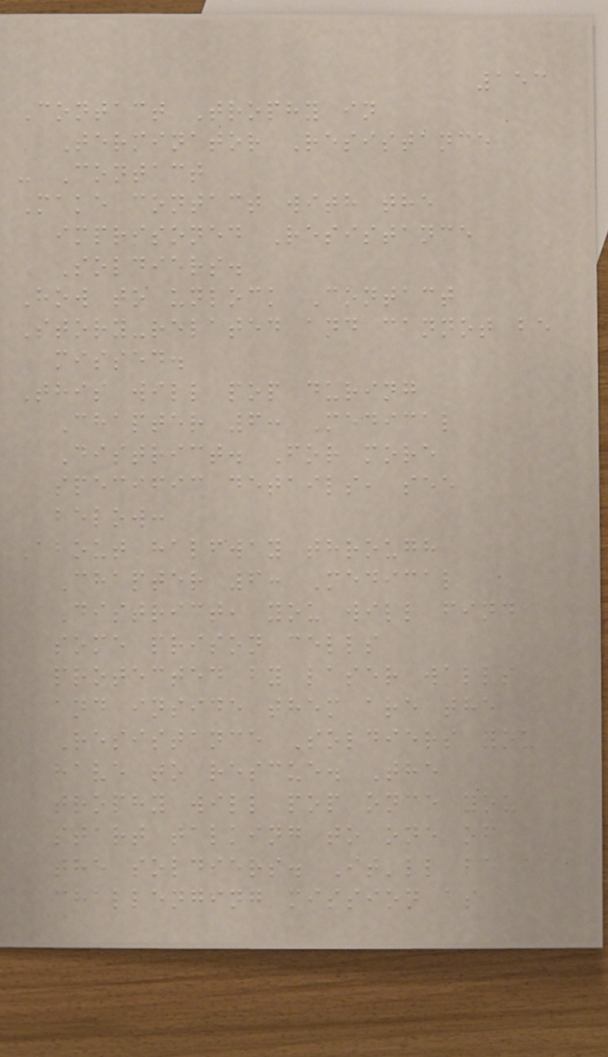153
Contact Trophy in
Terminator Resistance
- Contact
Make contact with the
imprisoned Resistance
Soldiers.
How to unlock Contact
Story-related and cannot be
missed.
This will pop during
Chapter 6: Medical
District. For more
specific details, see
below:
About halfway through
Chapter 6: Medical
District, you will find
some prison cells
protected by laser walls
and inside them are the
Resistance Soldiers you
have to rescue. The
trophy will pop once you
start talking to one of
the soldiers. It'll be a
challenging mission as
